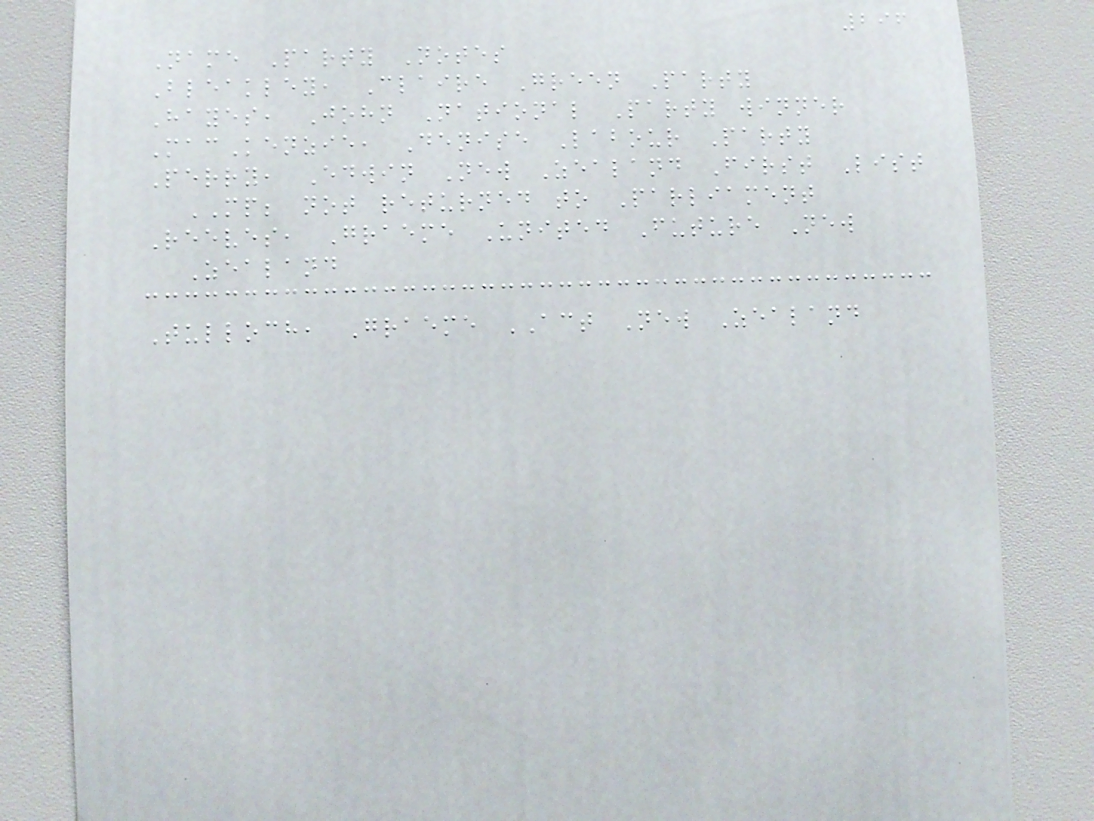296
Name Party Notes
Bleakley, Claire Green Party
Hayes, John National Party winner
MacKenzie, Denise Labour Party
Perry, Edwin New Zealand First List
MP; not returned to Parliament
Reeves, Graeme United Future New
Zealand
Tulloch, Graeme ACT New Zealand
